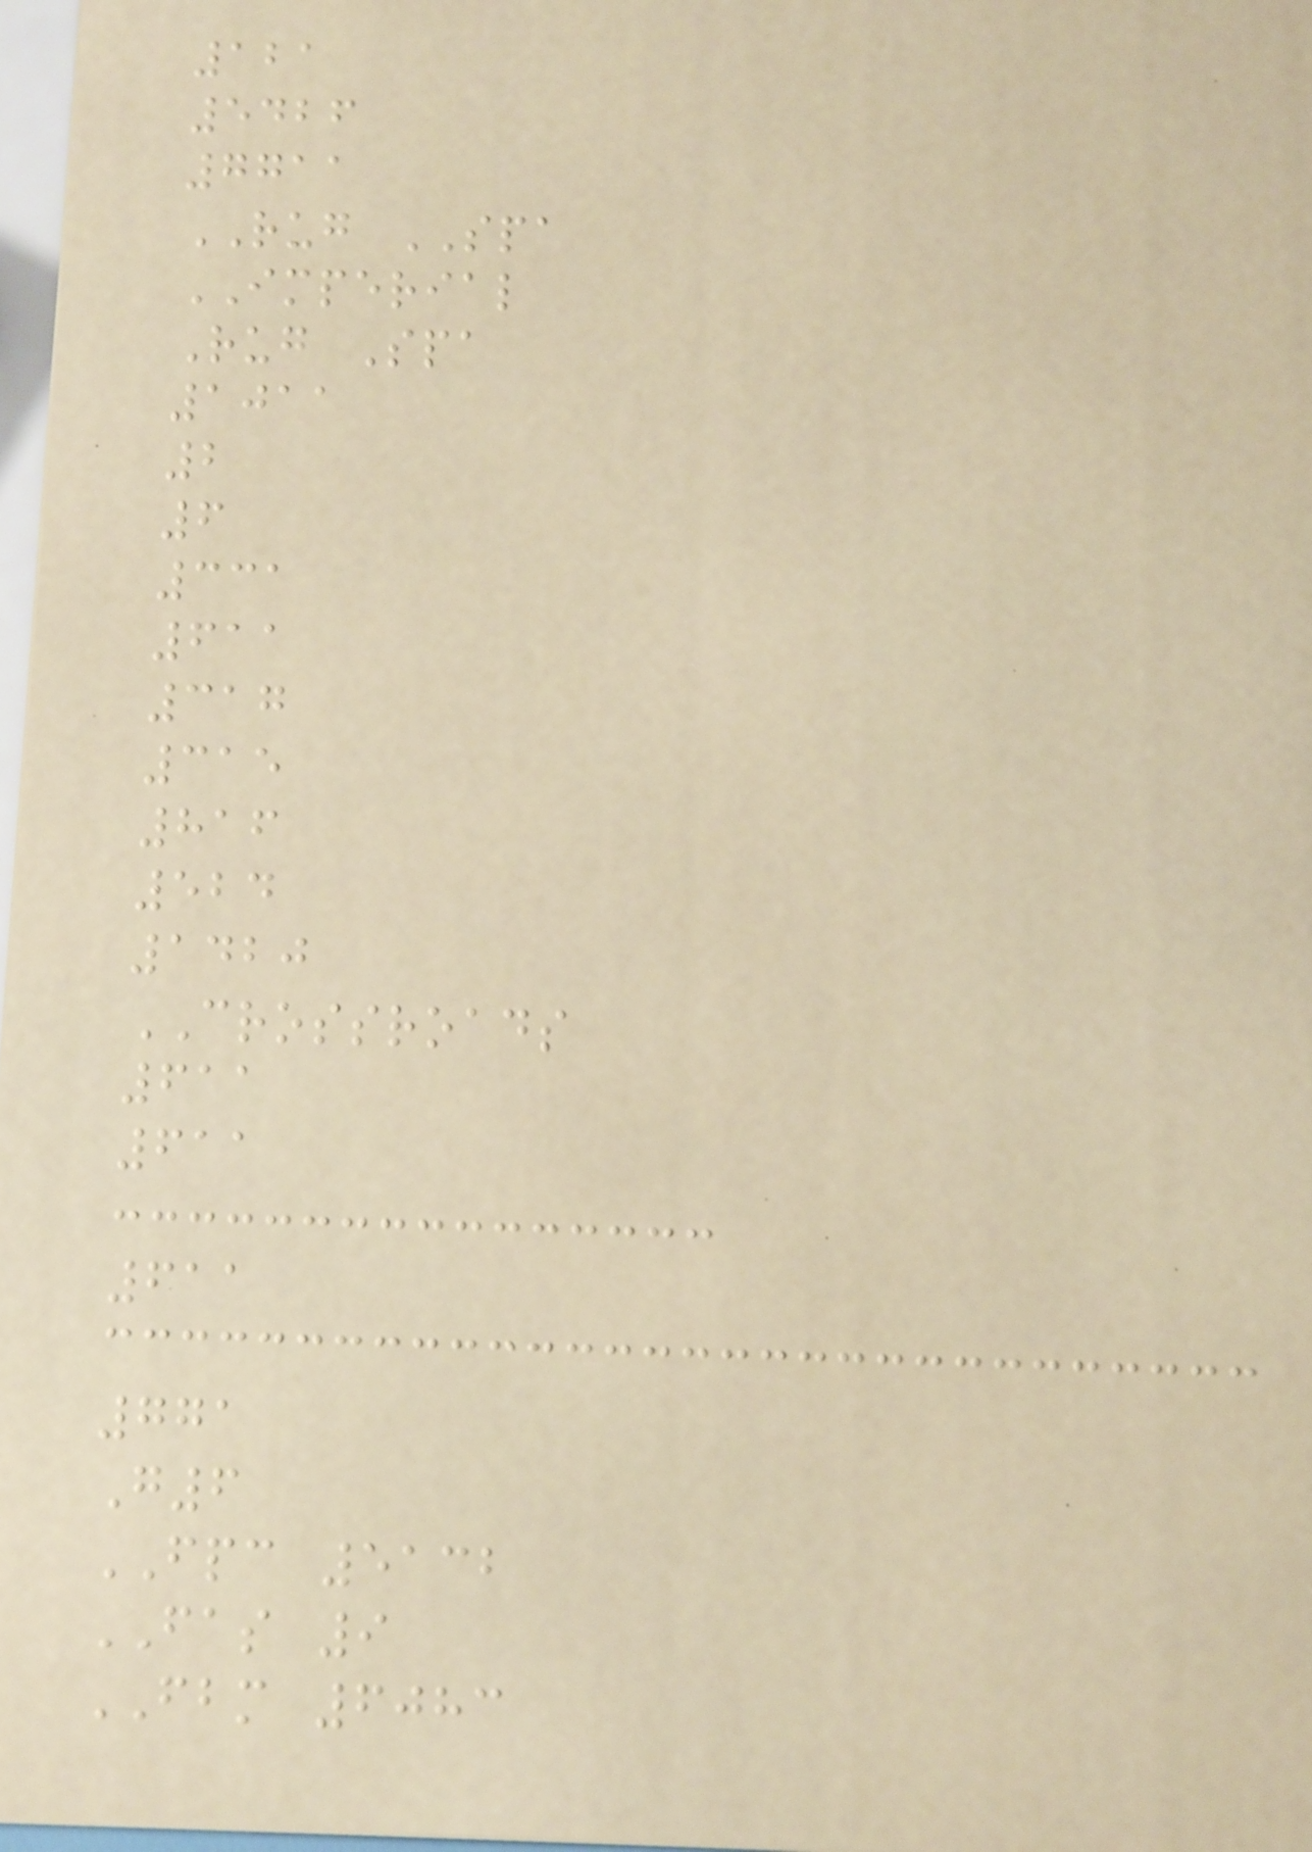121
5426
7711
RUG SPA
IMPERIAL
Rug Spa
1011
2
6
331
611
317
315
816
524
1420
CROSSROADS
611
611
611
771
G6
FPC 5132
FAS 9
FBM 6083
